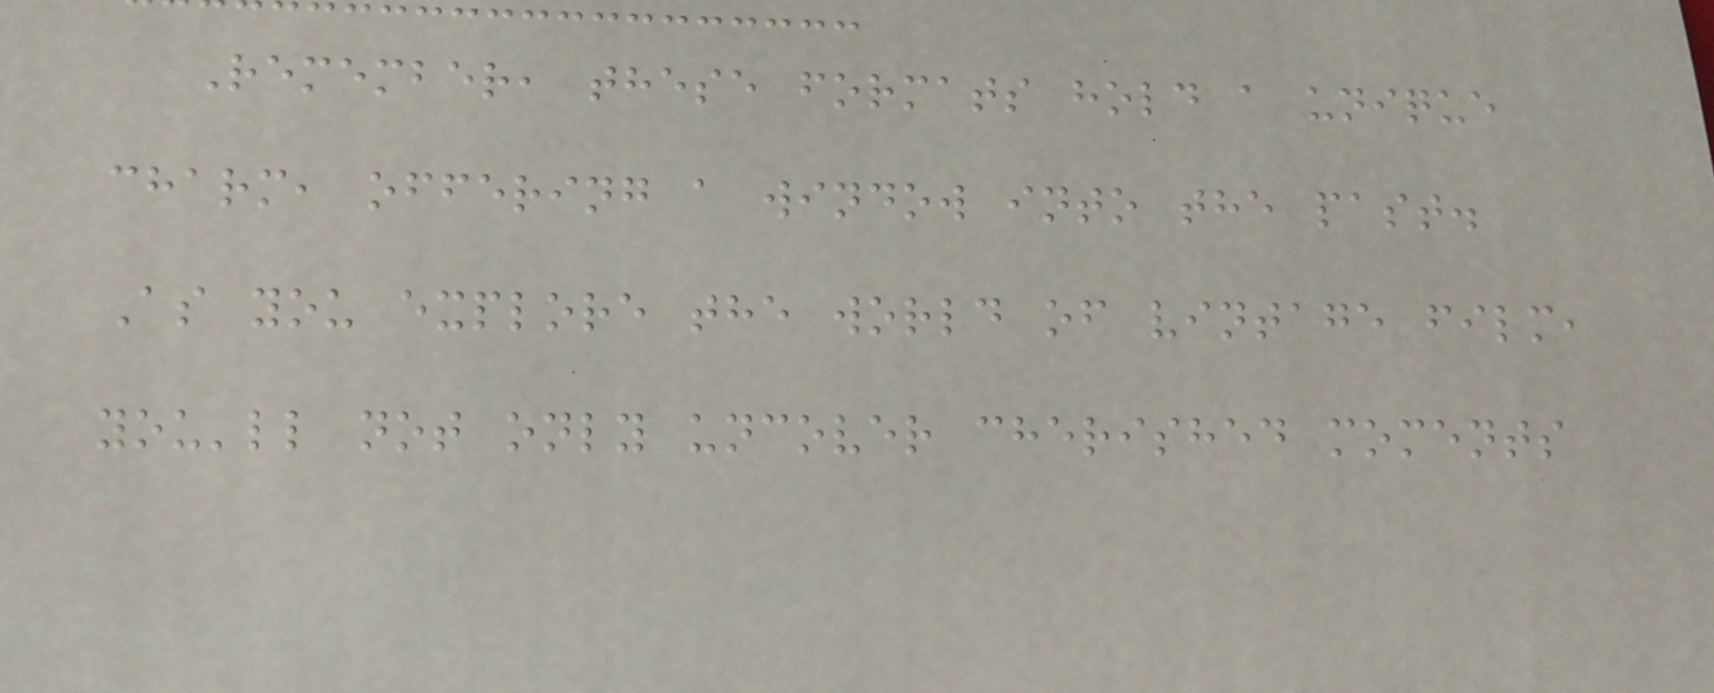Remember, these formats hold a unique
charm, offering a window into the past.
As you explore the world of vintage film,
you'll not only uncover cherished moments
